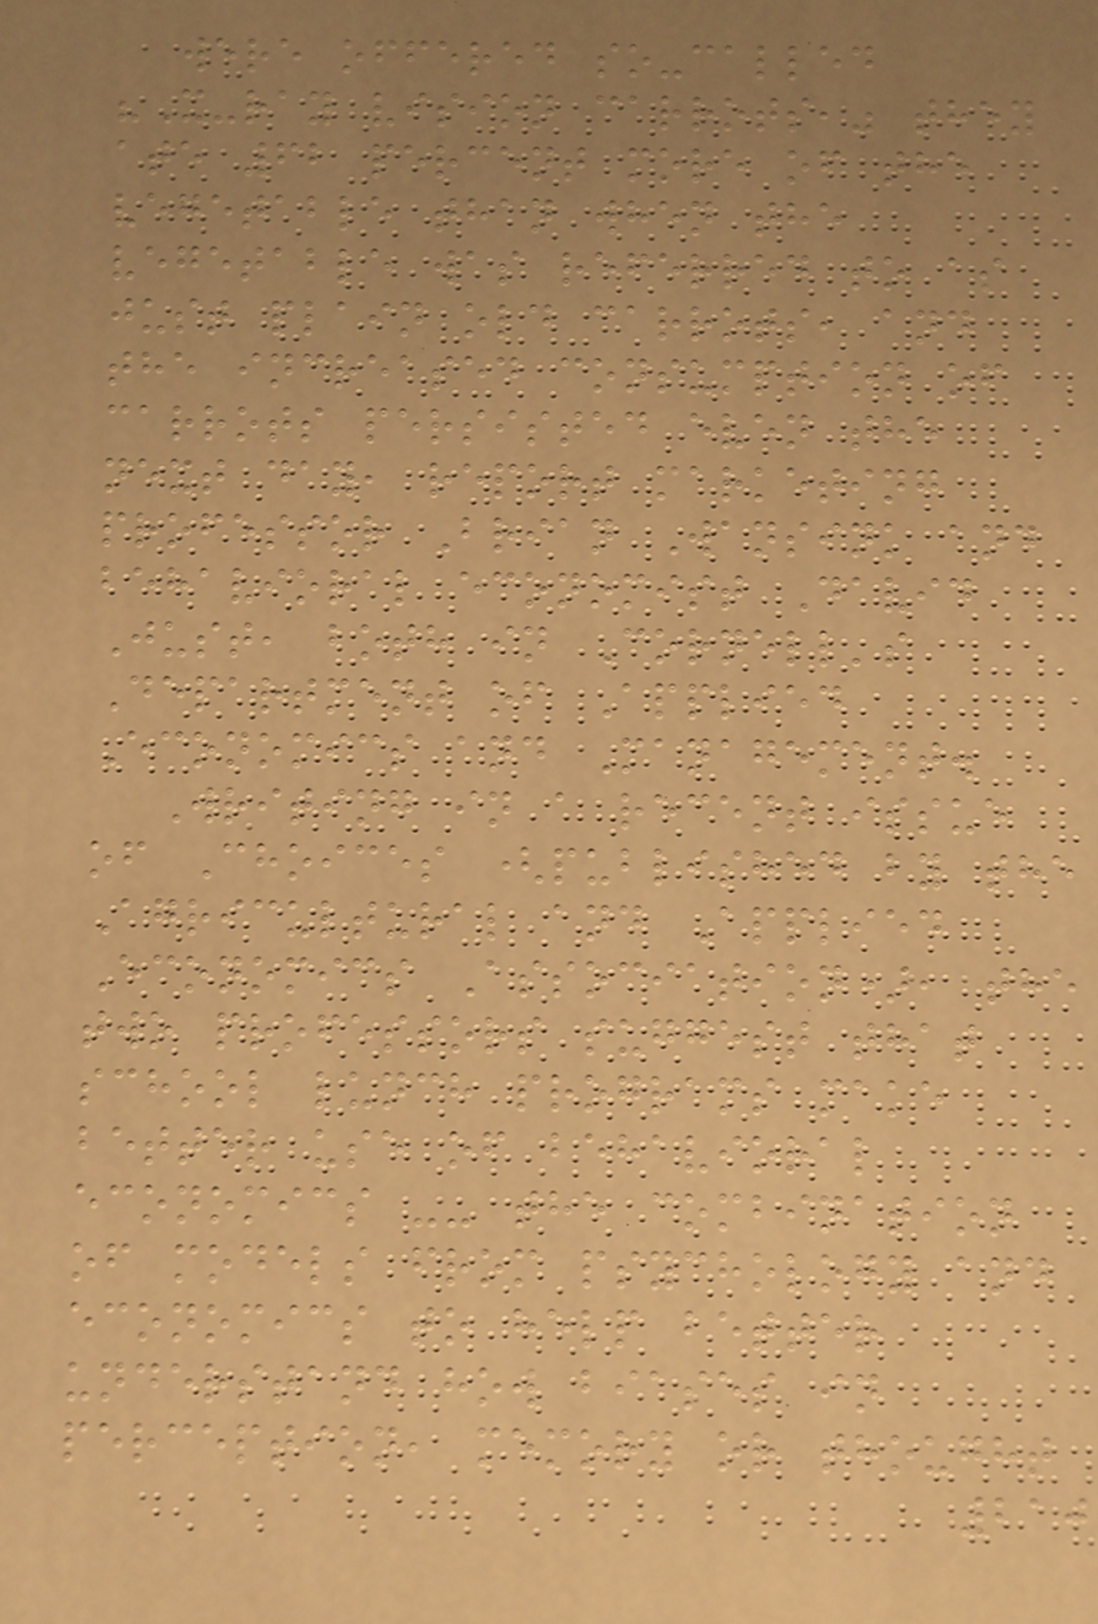were offered so-called
"X-ray vision carrots," they
ate 62 percent more of the
vegetable than when the
vegetable was referred to as
just plain old carrots, and
the increased consumption of
carrots persisted even the
next day, report marketing
professor Brian Wansink and
behavioral economist David
Just, both in Cornell's
Department of Applied
Economics and Management.
Writing in a recent issue
of Choices (published by the
Agricultural and Applied
Economics Association), the
two professors suggest that
school lunch programs make
better use of behavioral
economics -- the combination
of models from psychology and
economics to help better
understand how biases in
perception, memory or thought
210
